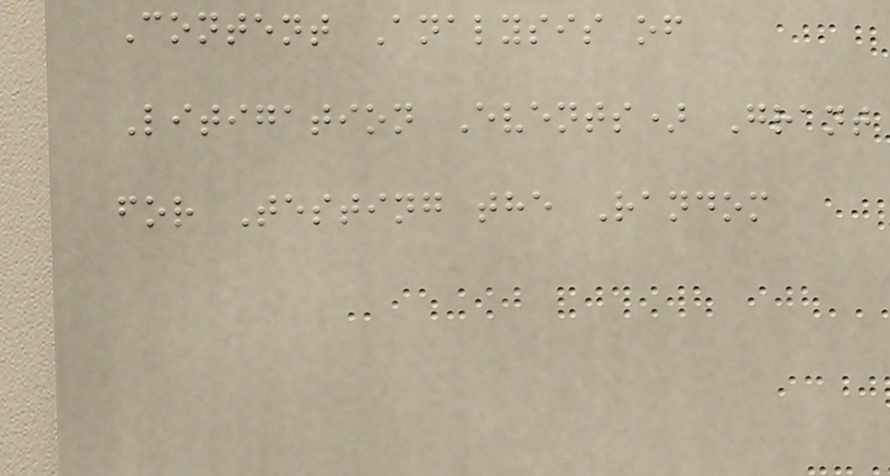Content Analysis of
Litigation Events) Grant
for Testing the Random
